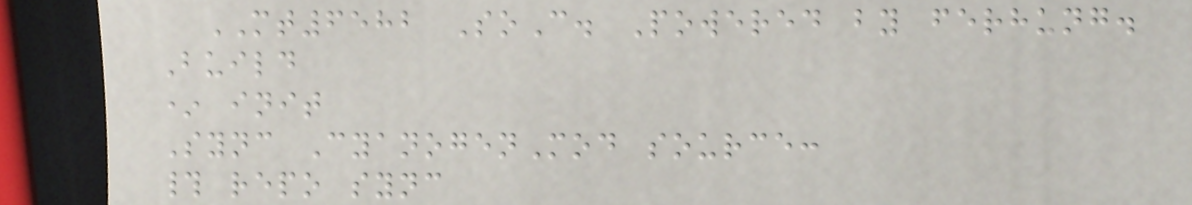MT6582 SoC. Powered by ferhung.
Build
* init
Sync CyanogenMod source:
# repo sync
